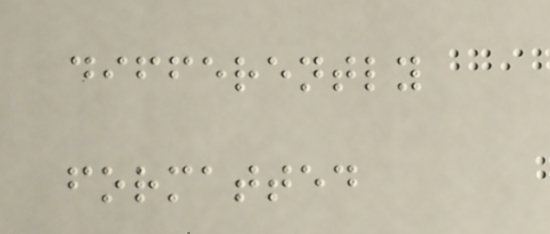differently
formatted
